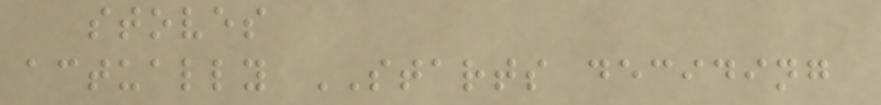stoves
actually STARTS deciding
